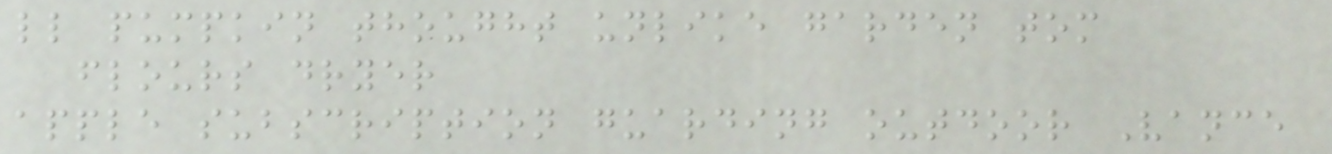ll pumpkin thought unlike garden tom
flours dryer
apple subscription guarding outdoor Vance
